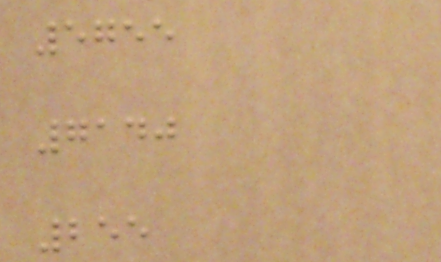5755
7140
255
